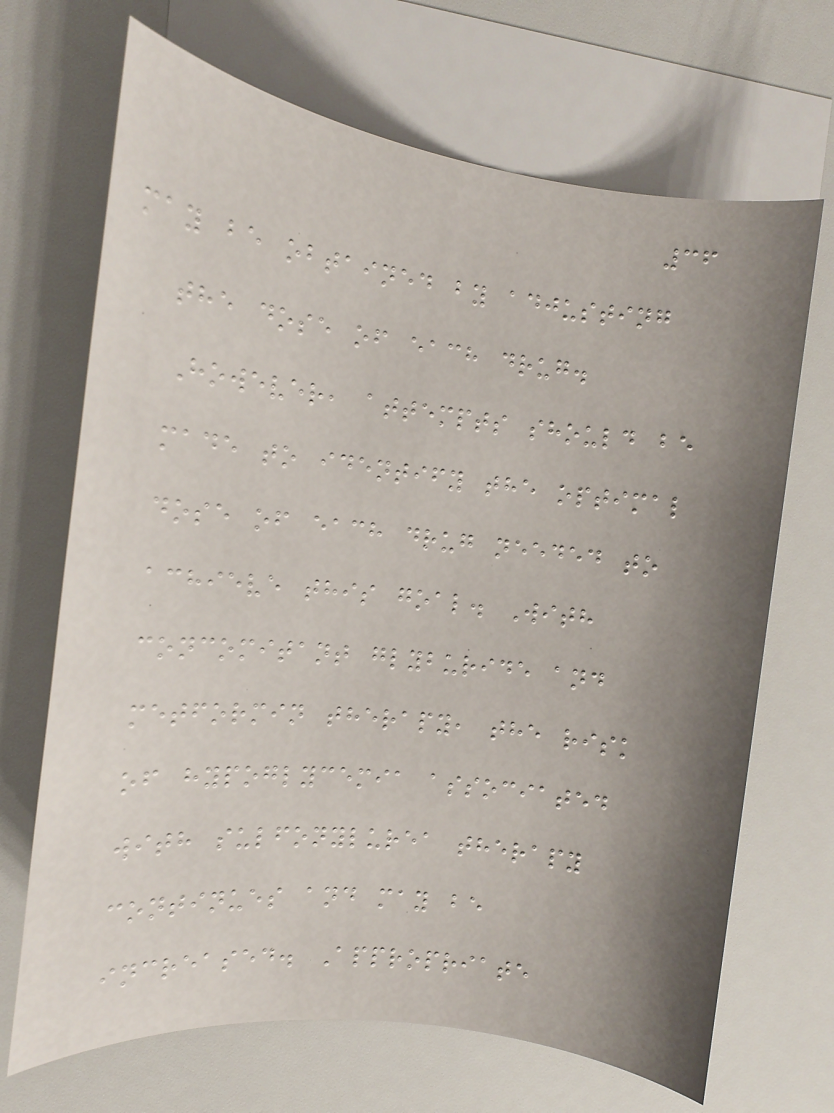36
may be obtained by adjusting
the dose of each drug.
However, attempts should be
made to identify the optimal
dose of each drug needed to
achieve this goal. With
concomitant glyburide and
metformin therapy, the risk
of hypoglycemia associated
with sulfonylurea therapy
continues and may be
increased. Appropriate
